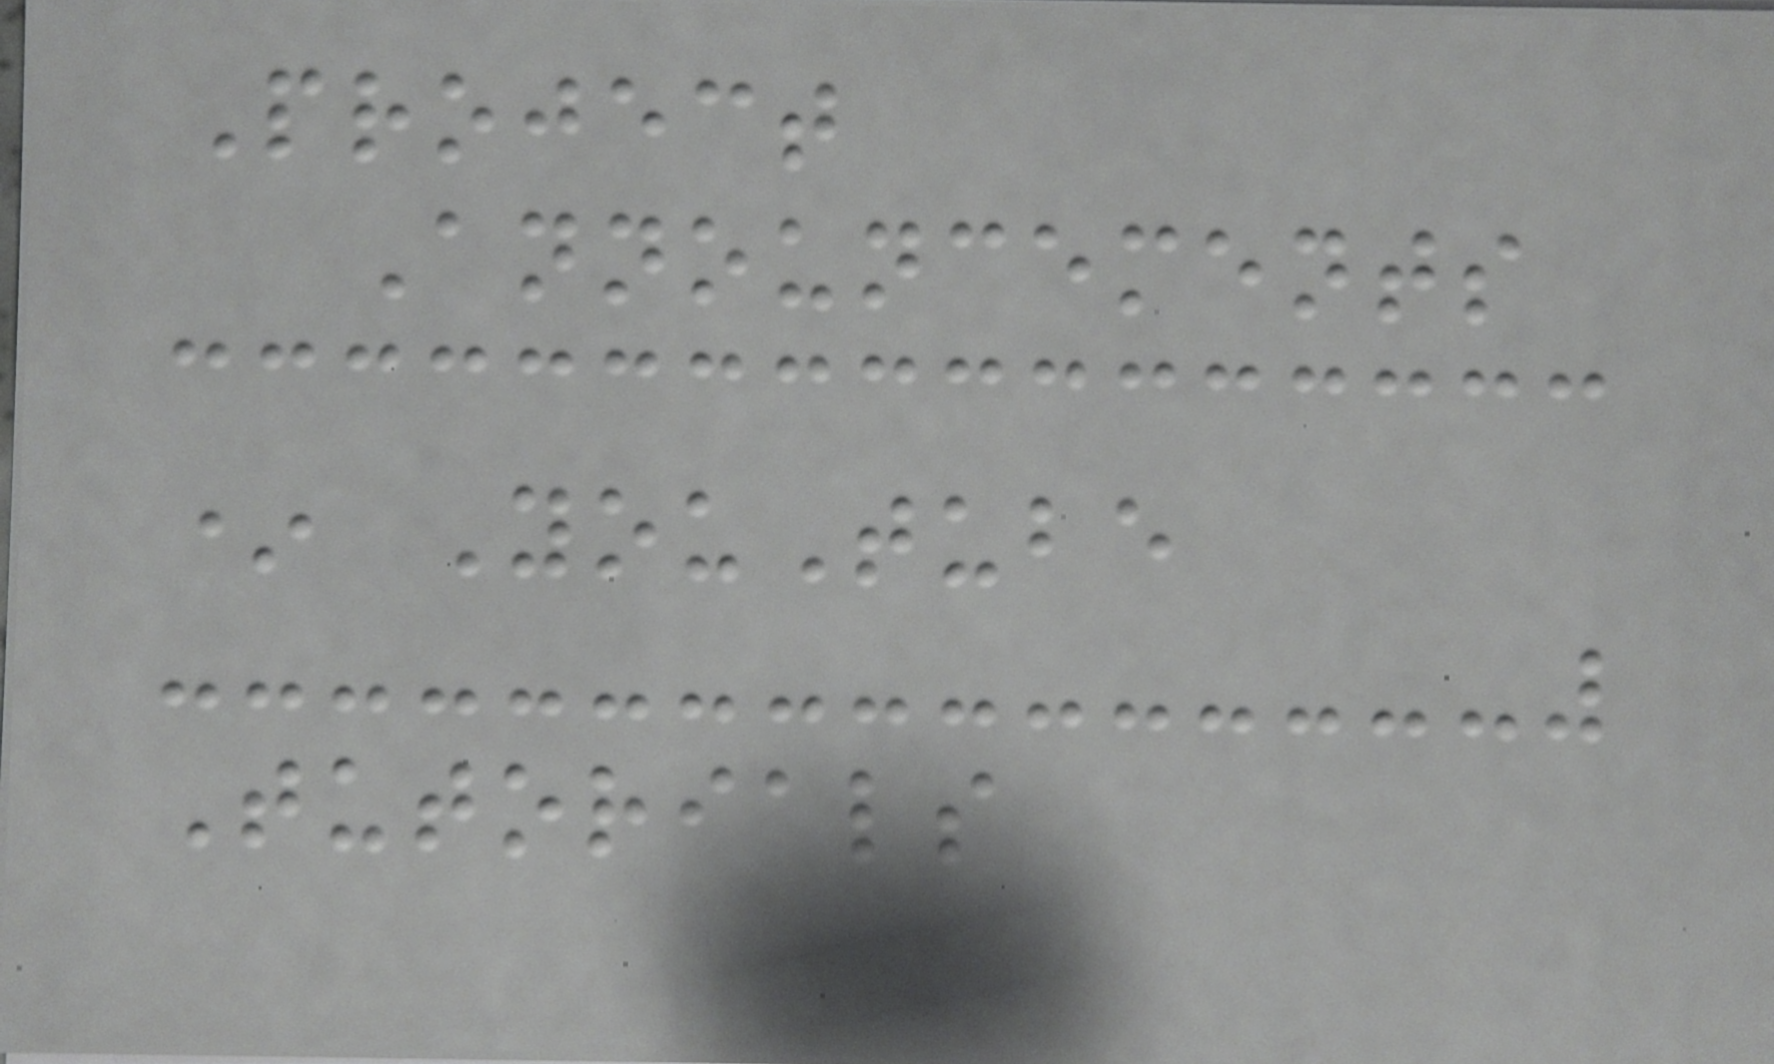Project
Announcements
* YouTube
Tutorials
